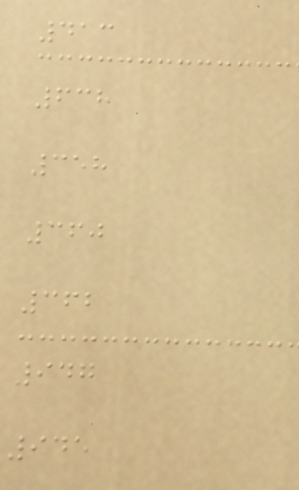413
638
358
360
362
947
945
